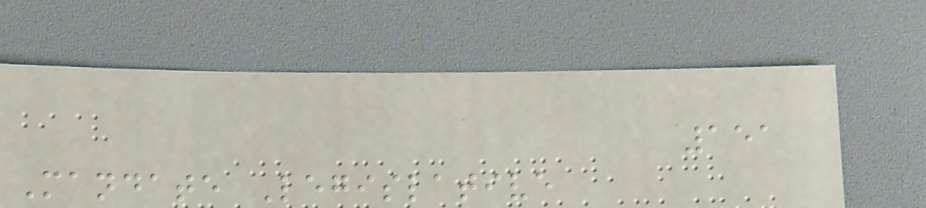151
Mandate Legislative
